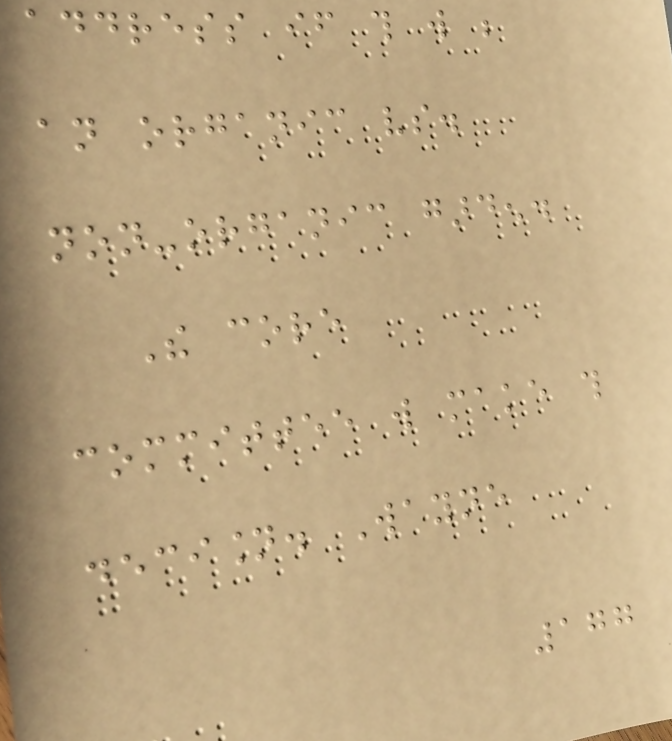address if this will be
an organic vs.
non-organic garden.
The core
committee will make this
decision. Wayne
177
